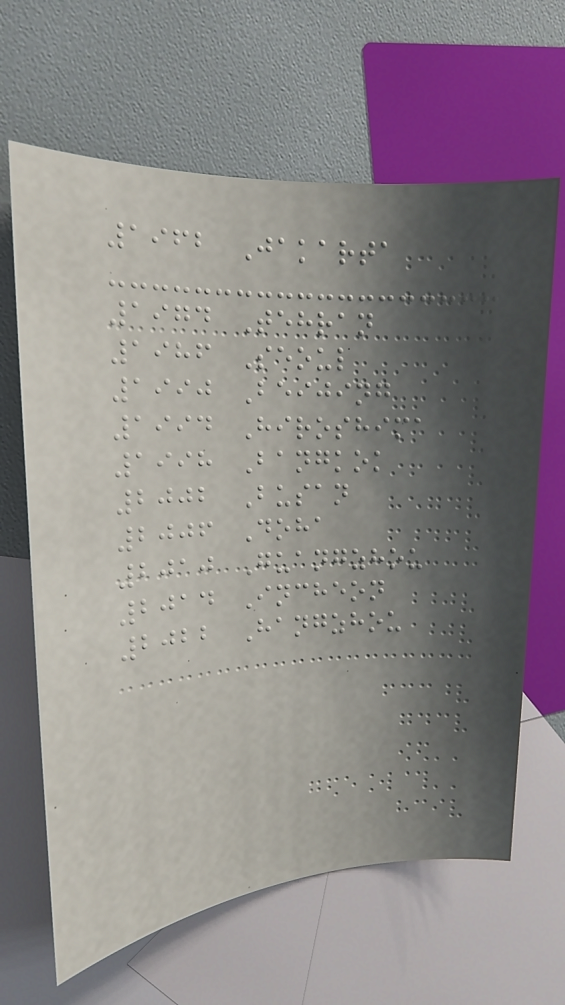1962 Jakarta
1974 Tehran
1986 Seoul
1990 Beijing
1994 Hiroshima
1998 Bangkok
2002 Busan
2006 Doha
2010 Guangzhou
2014 Incheon
2022 Hangzhou
